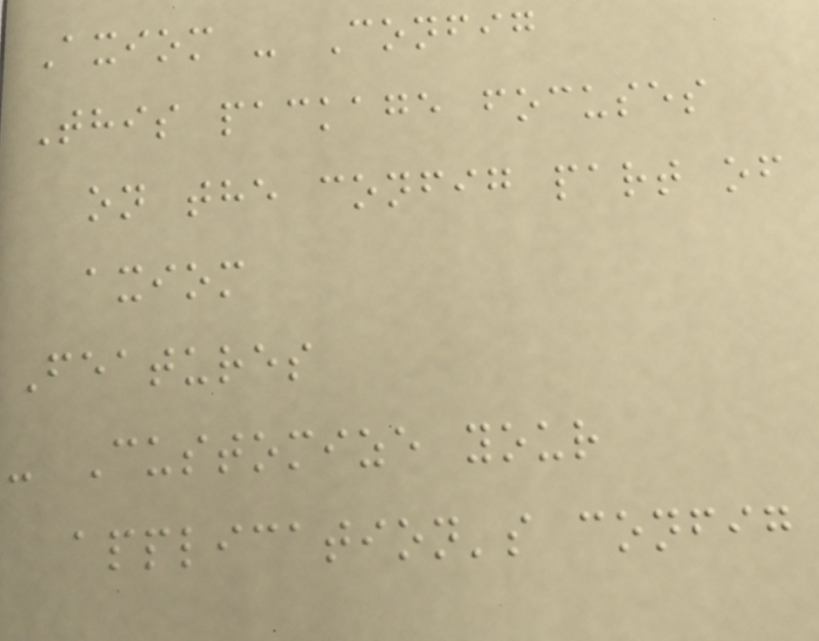Axiom - Config
This package focuses
on the config part of
axiom
Features
- Customize your
application's config
